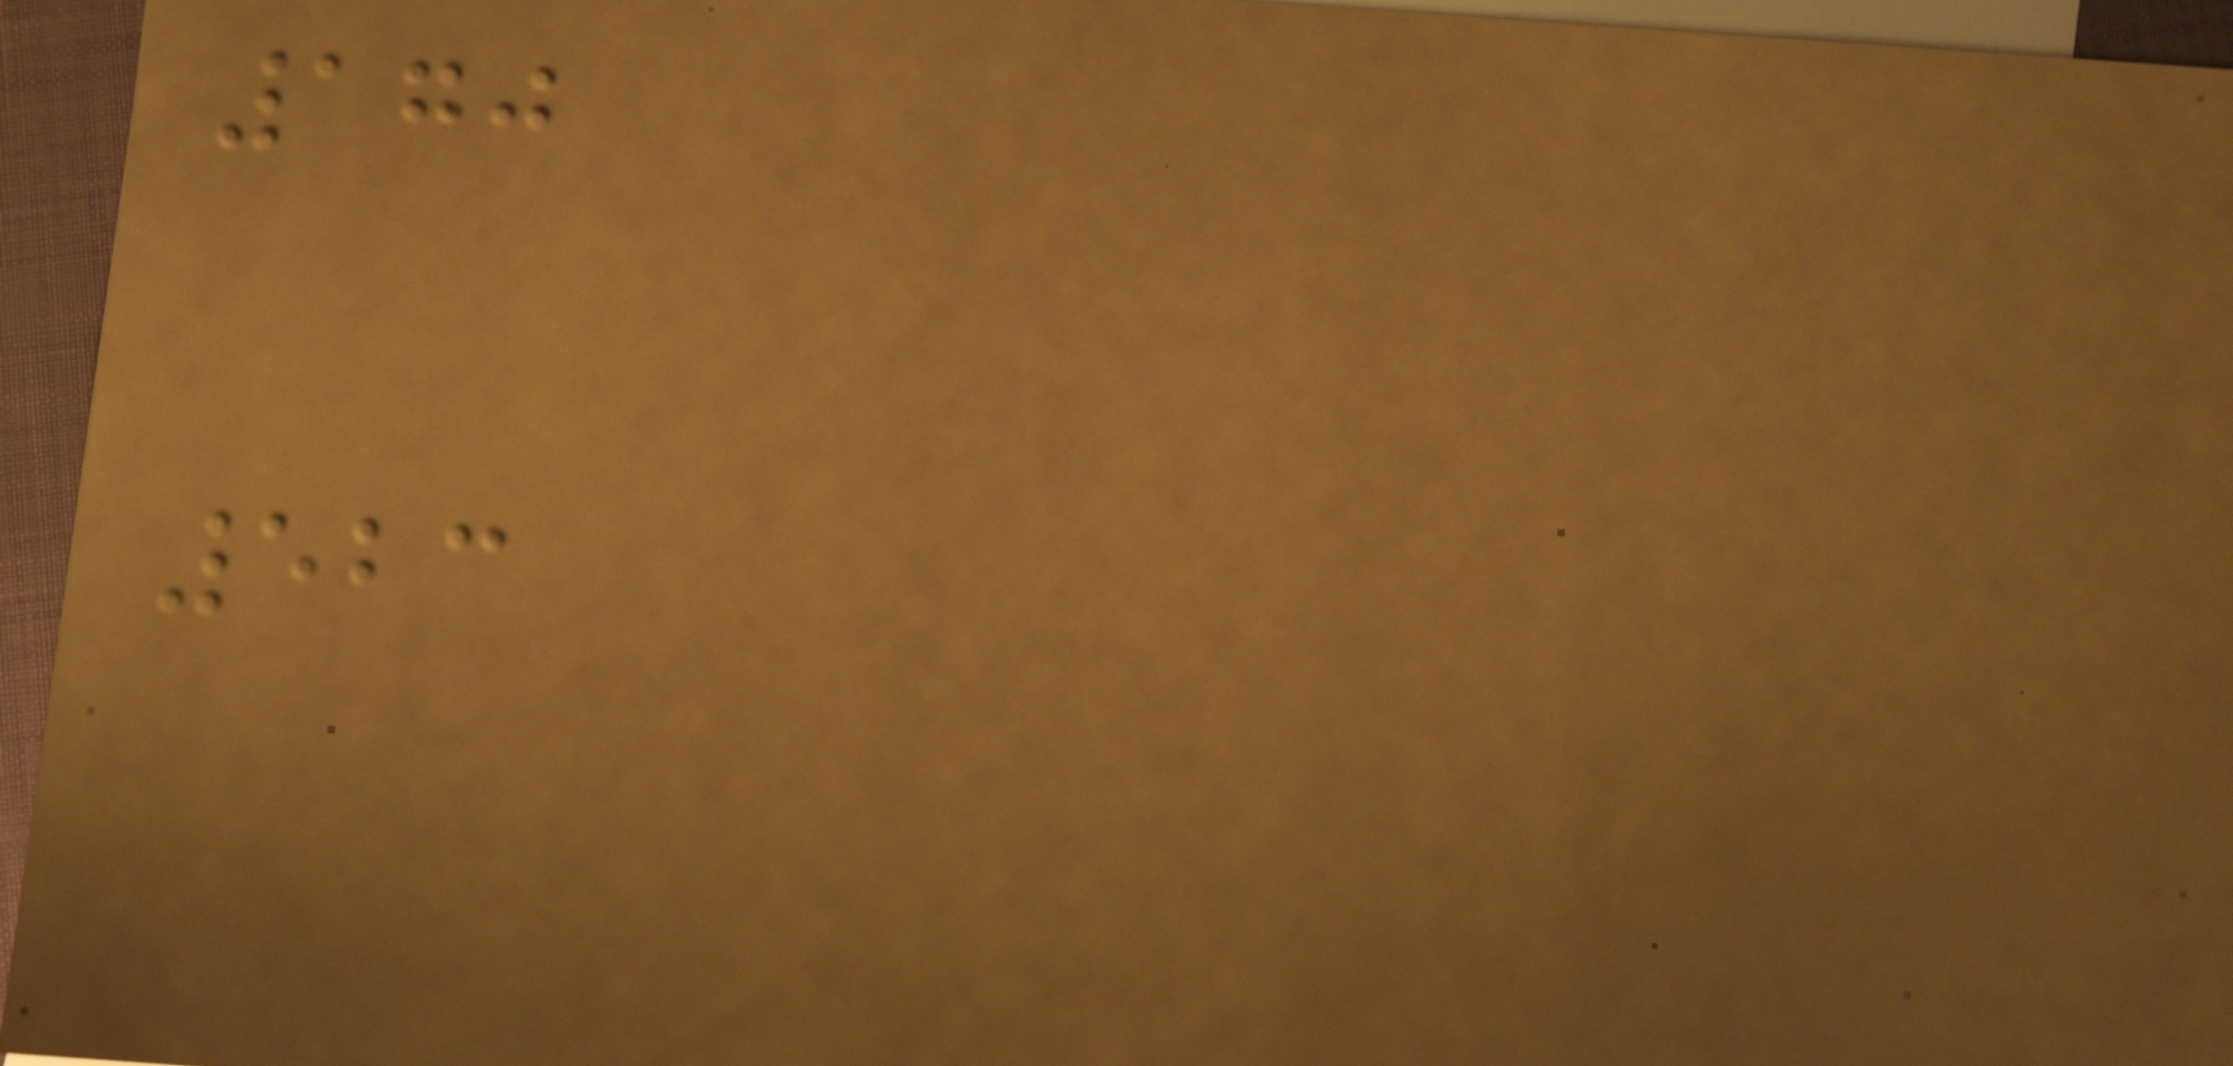170
523
